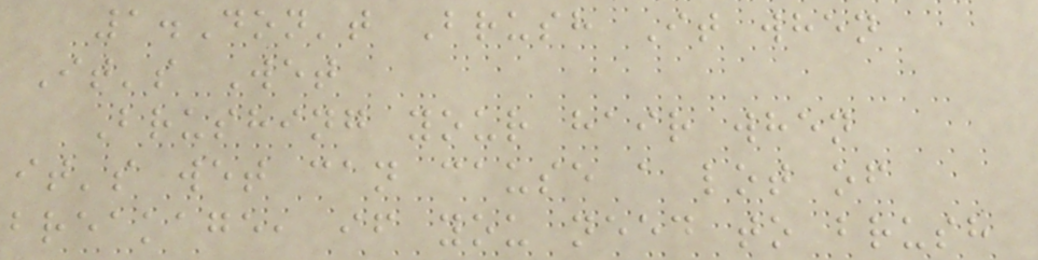1.Don't Brush It when
It's Wet
Brushing your hair when
it's wet can cause a lot of
breakage, if you need to brush
